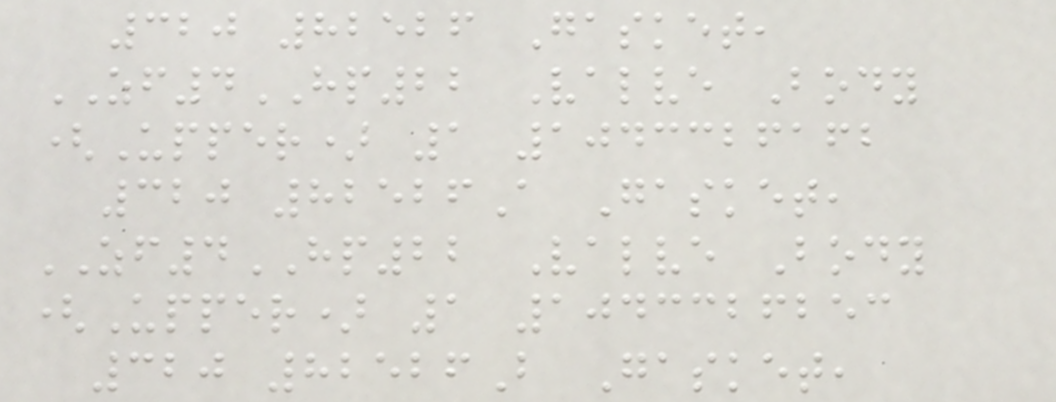320 82526 Gasket,
ZF4HP22 Valve Body
(Upper) 1 1043326162
320 82526A Gasket,
ZF4HP22 Valve Body
(Upper) 1 1043326253
320 82526B Gasket,
